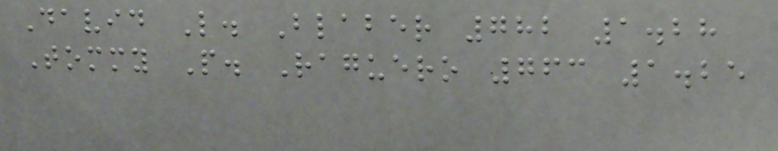David L. Blaber 782 1.28
Tommy P. Raguero 763 1.25
